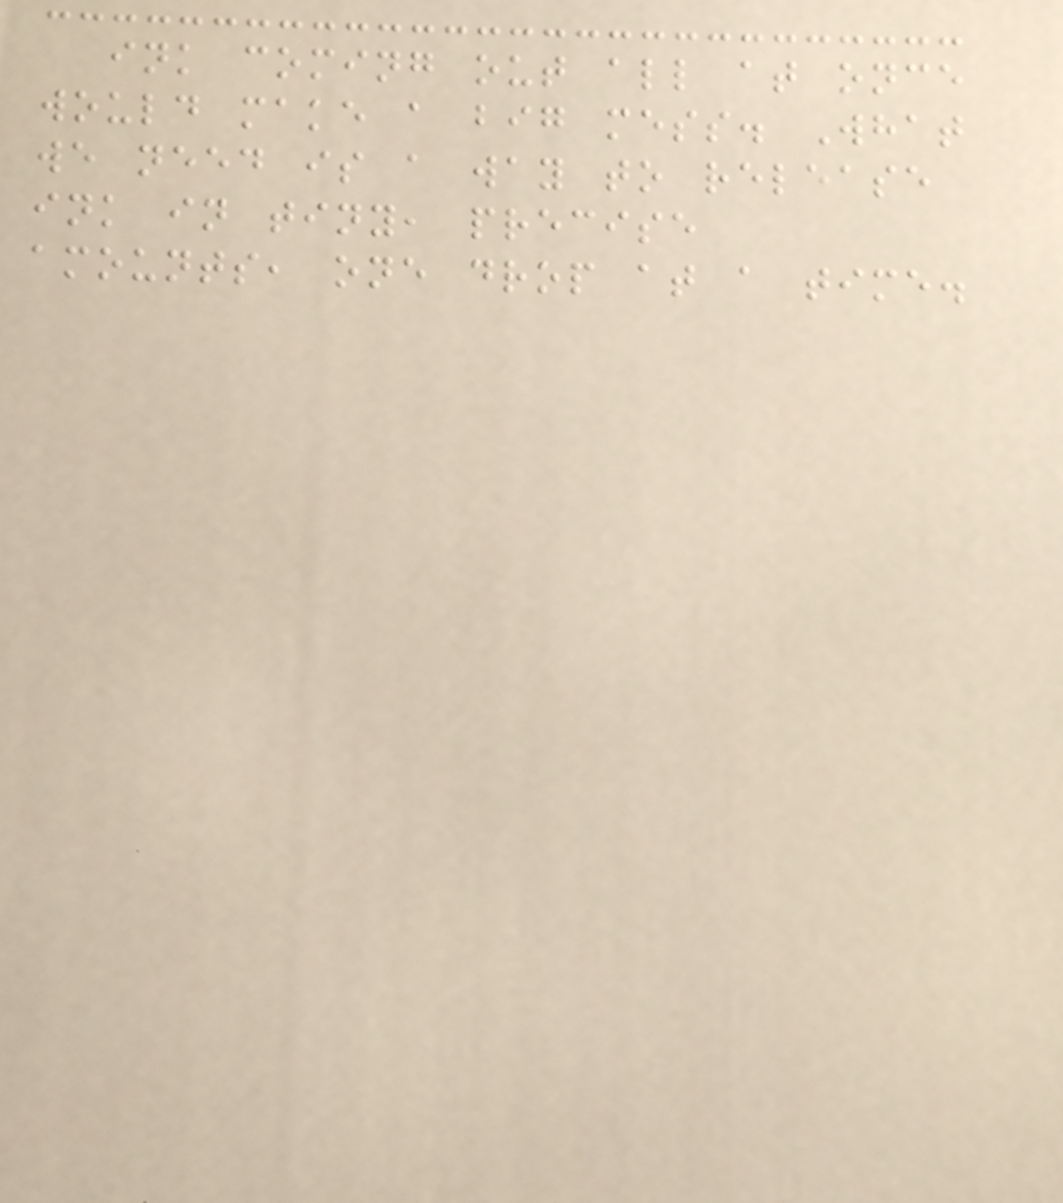ink coming out all at once
would make a big mess. What
we need is a way to release
ink in tiny, precise
amounts, one drop at a time.
